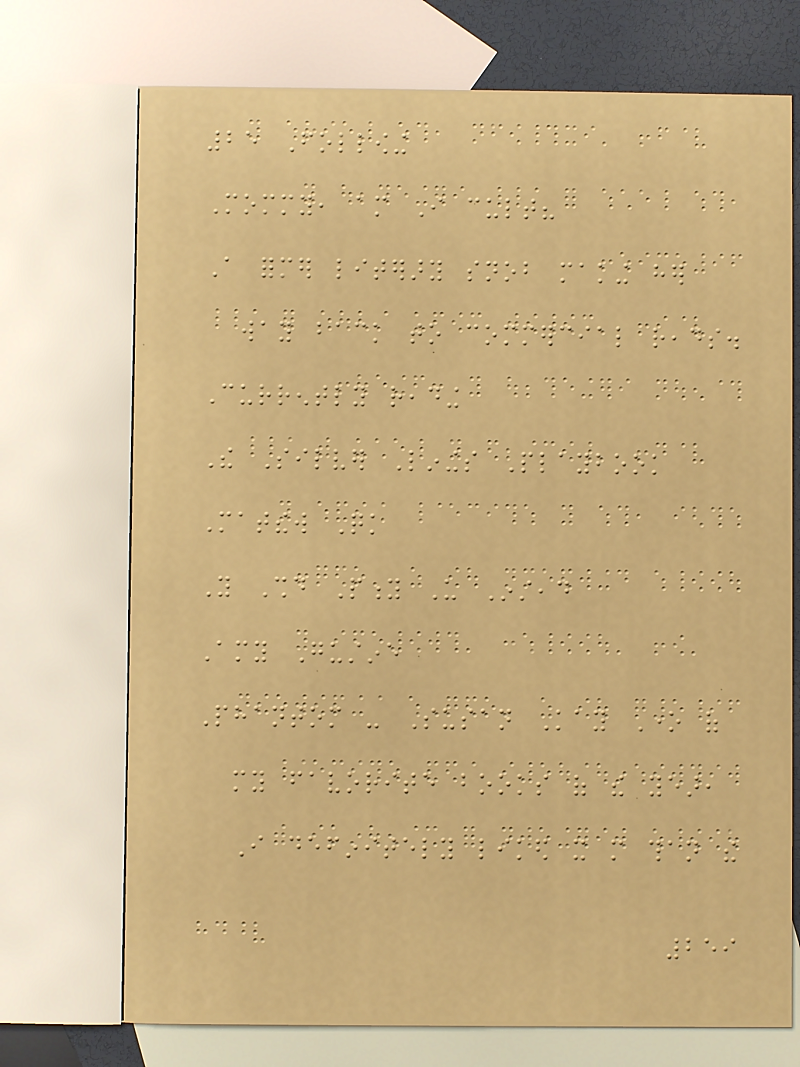25 Following
Mommy, am I cult?
A former literary snob making her
way back to commercial reads.
Currently reading
The Silver Linings Playbook
Matthew Quick
You Should Pity Us Instead
Amy Gustine
Phantom - Susan Kay One of
my favorite books of the year,
I definitely liked it more than the
259
